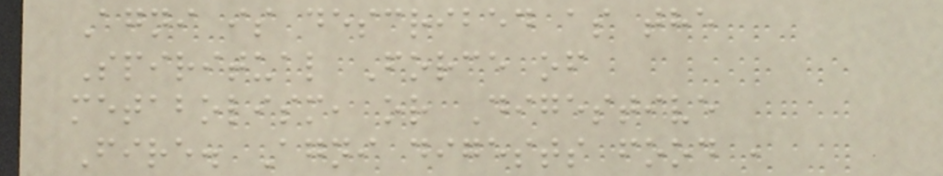Agni is described as the
Spiritual Force of
metabolism, or Digestive
Fire. Agni digests food ,
